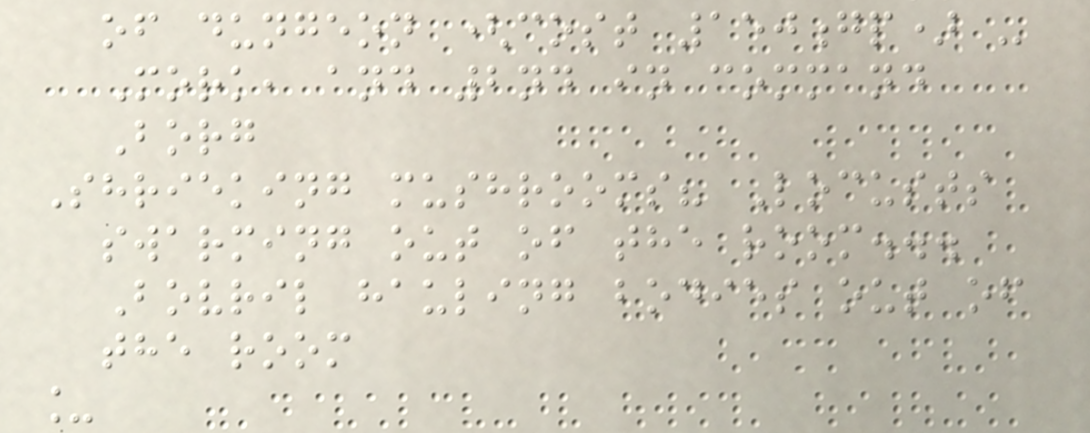of dungeon (cost 150gp) -
Mork, and 2nd in command
Borg
Shrieking mushrooms? Locusts
swarming out of the room...
Bovril hauling bodies out of
the room
_
